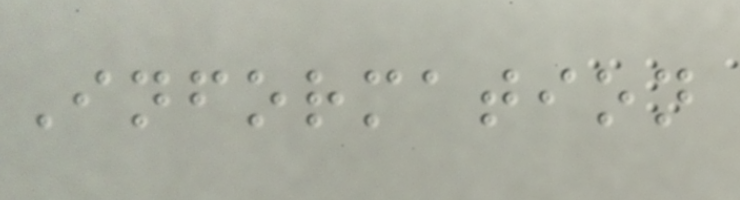Information
